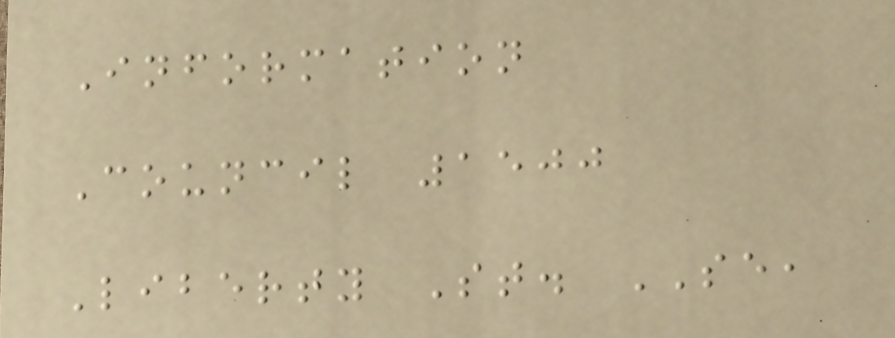Information
Council 1500
Liberty St. SE,
